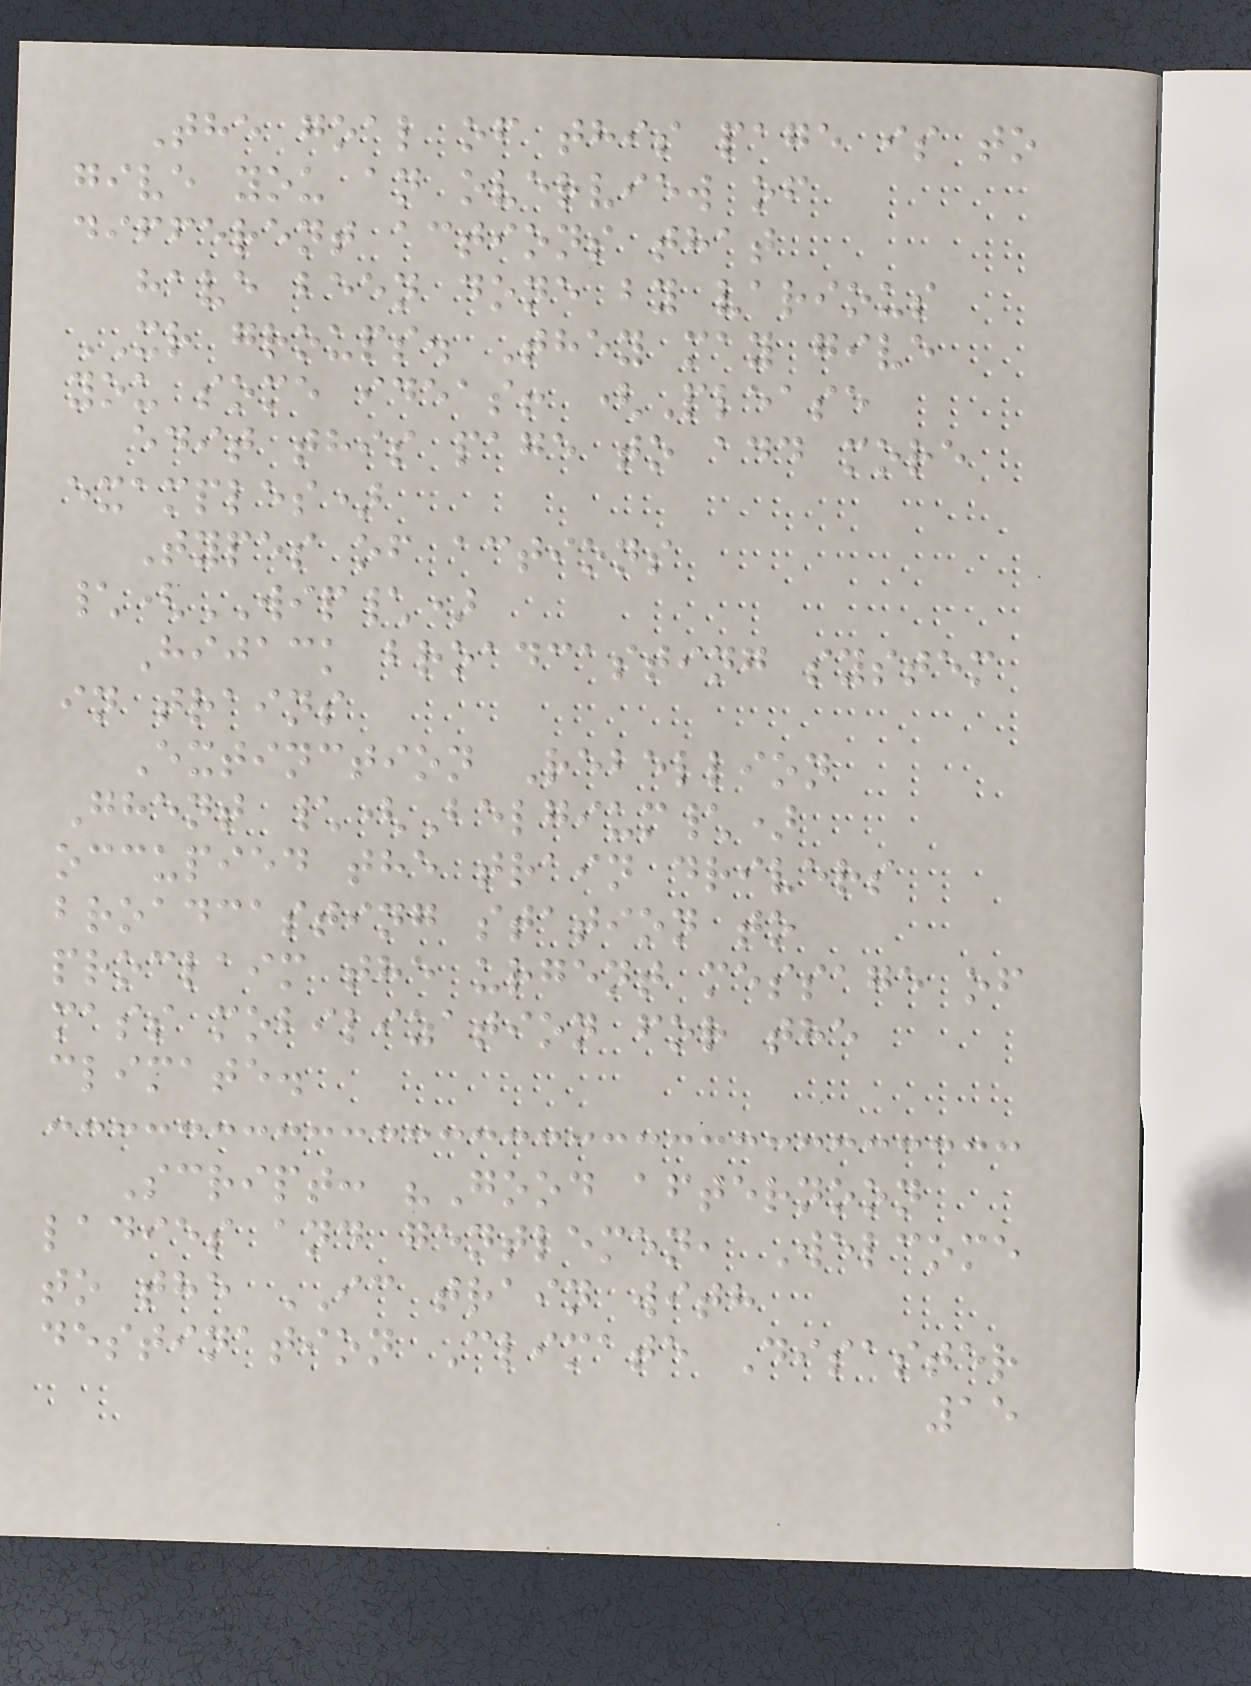The goal of this page is to
give you an overview of
different actions that
have been done by various
XR groups. They may give
you some ideas! (Please
edit this page to add more
examples)
Types of actions
\(WIP\)
Hijack broadcasting system
in trains
Extinction Rebellion
Ghent \(Belgium\)
occupied the train drivers
broadcasting station to
proclaim the urgent message of
mass mobilization for the
climate.
Script: "Good afternoon
ladies and gentlemen, Welcome
to the IC train with
destination Climate Disaster
15
